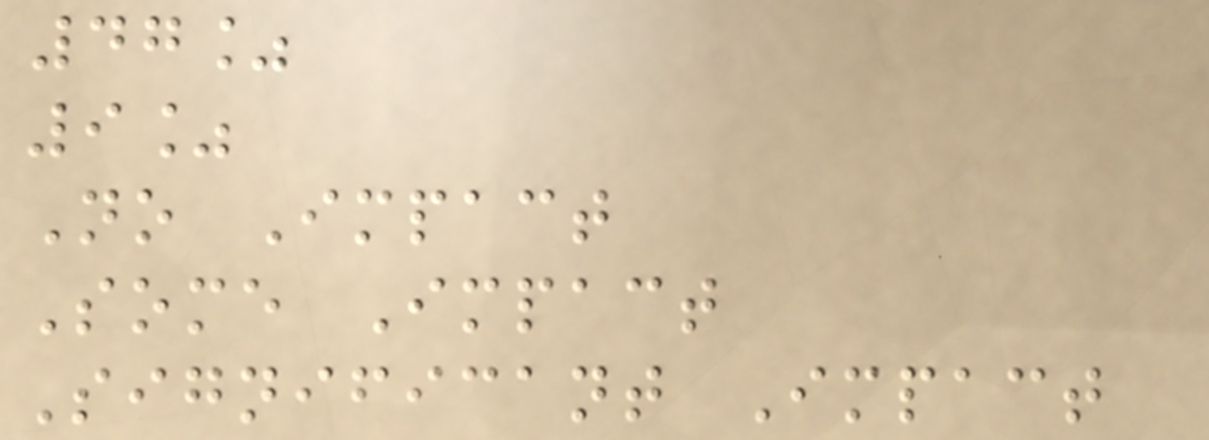47%
9%
No Impact
Some Impact
Significant Impact
